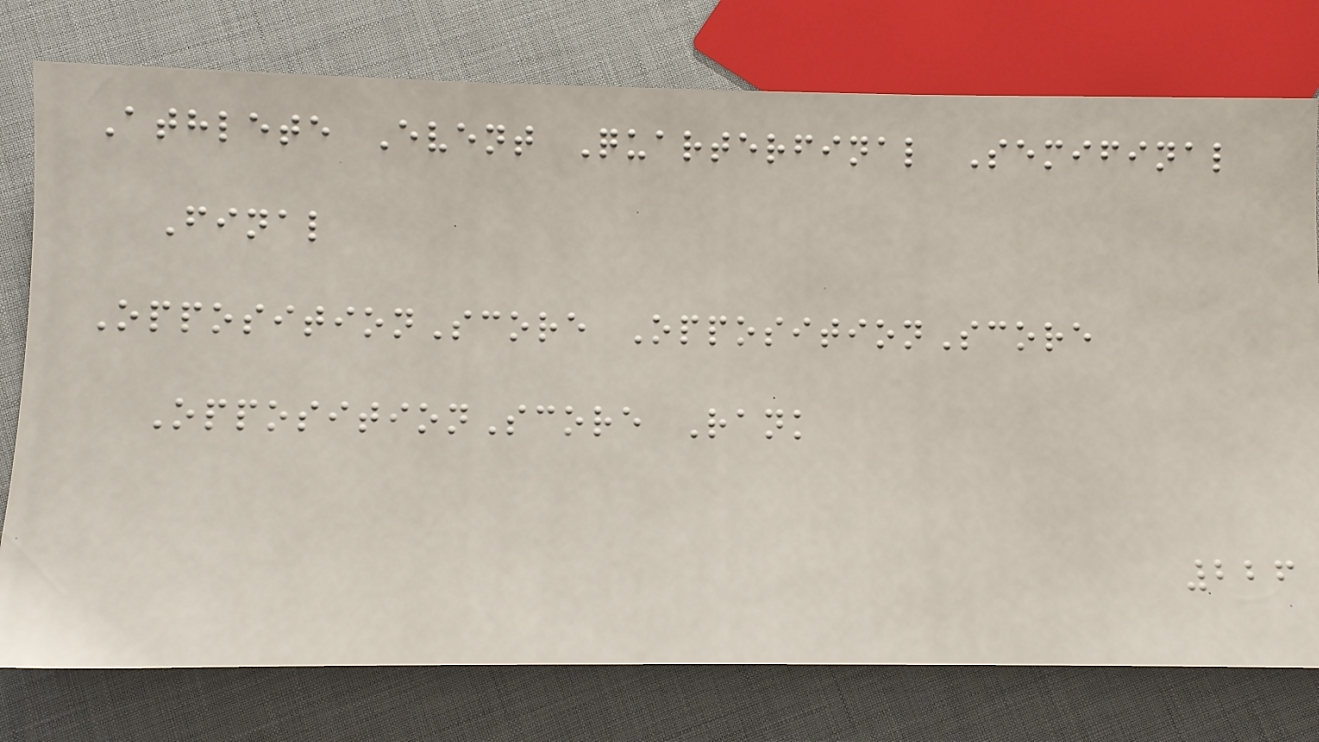Athlete Event Quarterfinal Semifinal
Final
OppositionScore OppositionScore
OppositionScore Rank
226
